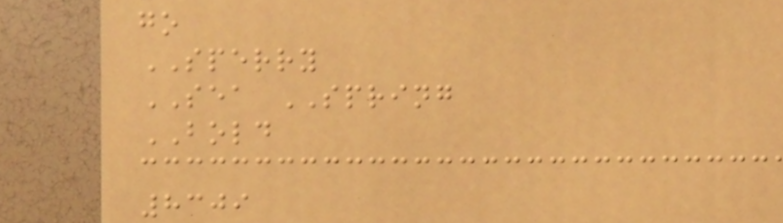go
SPERRY
SEA SPRING
BOLD
8309
